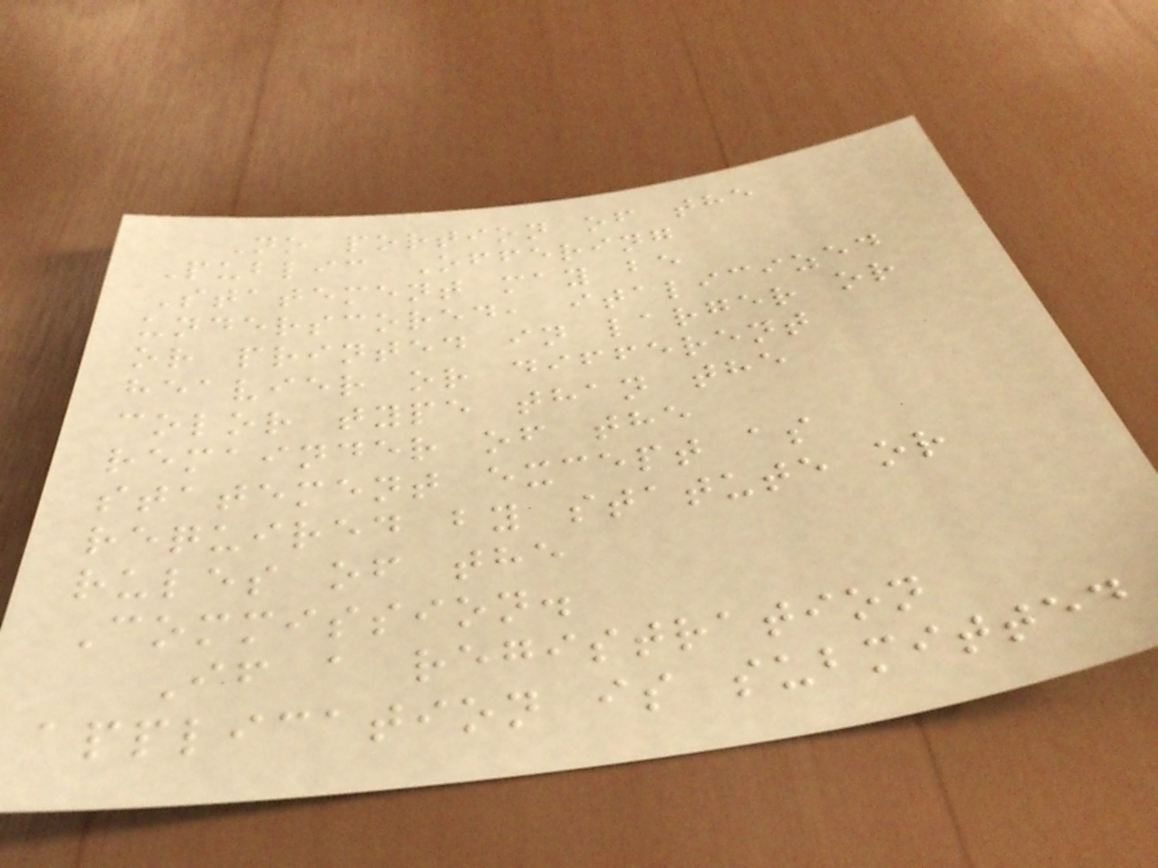No portion of the
Public Offering
Statement may be
underscored, italicized
or printed in larger or
heavier or different
color type than the
remainder of the
statement except as
required by statute or
rules of the
Commission.
If a registration
application is submitted
